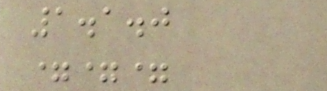1.1.0
===
